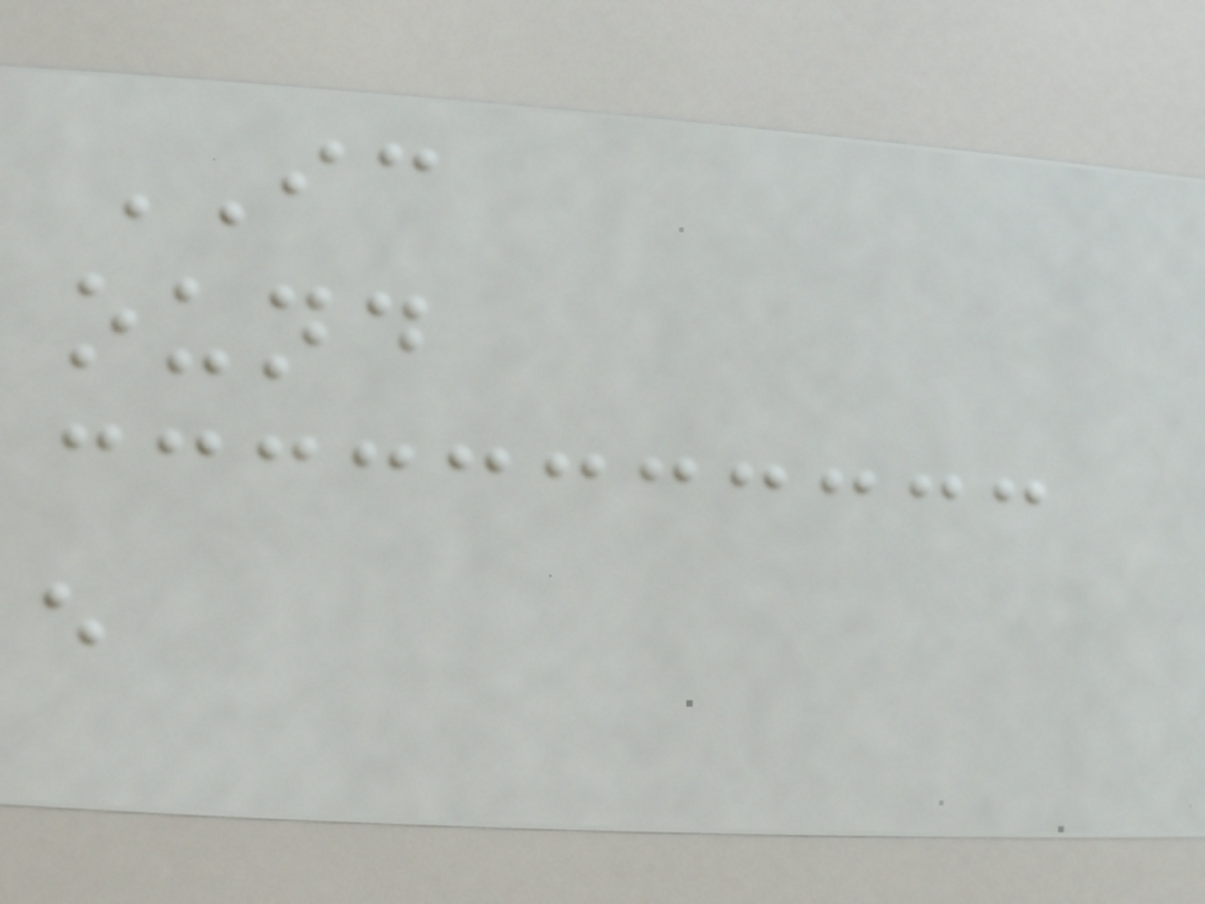IC
ound
e
